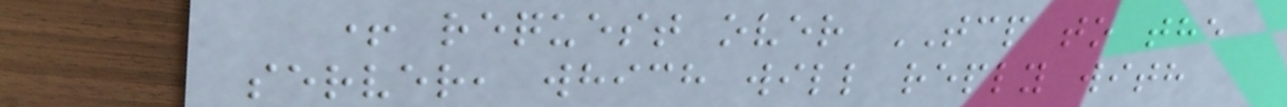+ request over TCP to the
server, which will reply with
